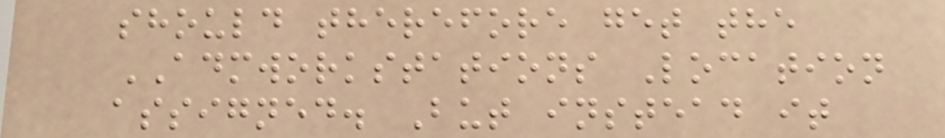should therefore get the
ADMWORKSTATIONS Location
assigned. But instead it
